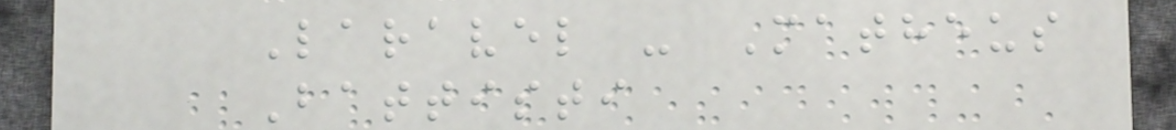Laravel - Matheus
Battisti
